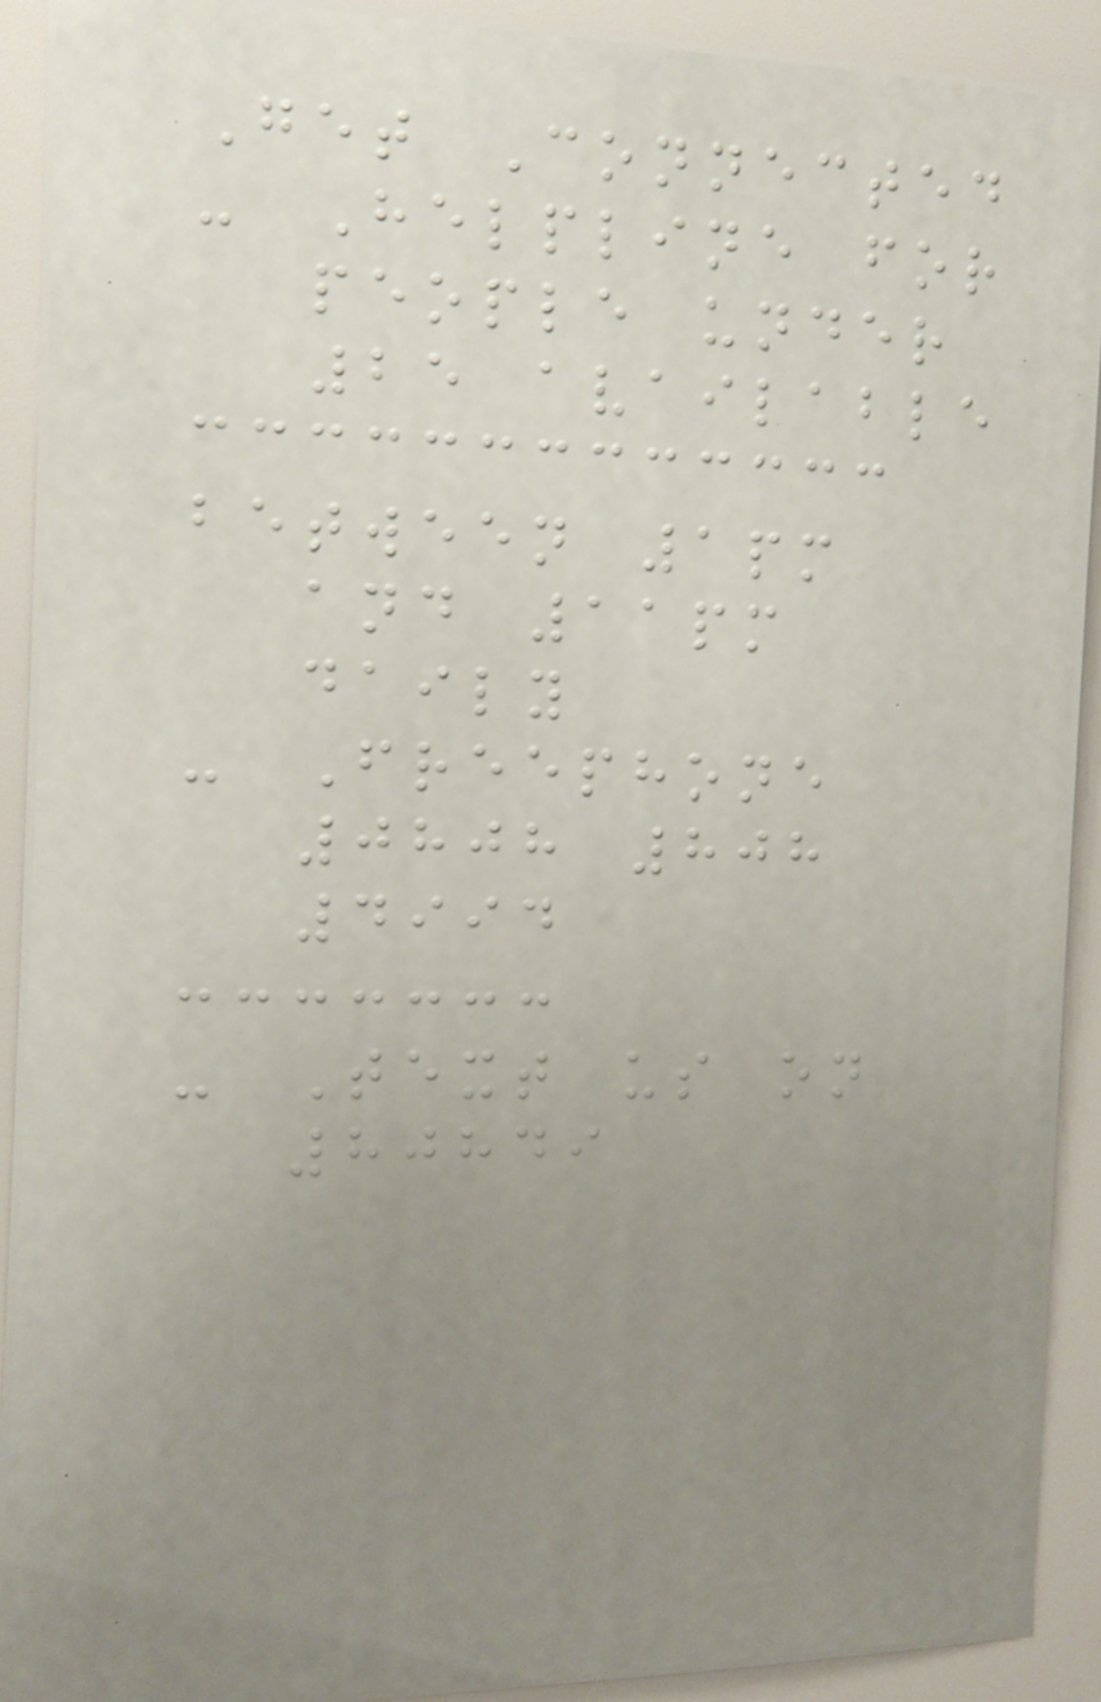Get Connected
- Helpline for
people under
25 available
between 1pm
and 11pm
daily
- Freephone
0808 808
4994
- Text us on
80849
